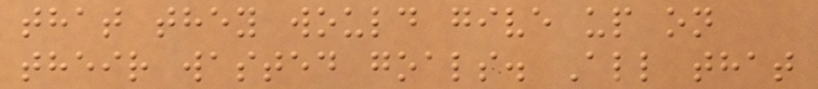that they would give up on
their wasted goals. All that
